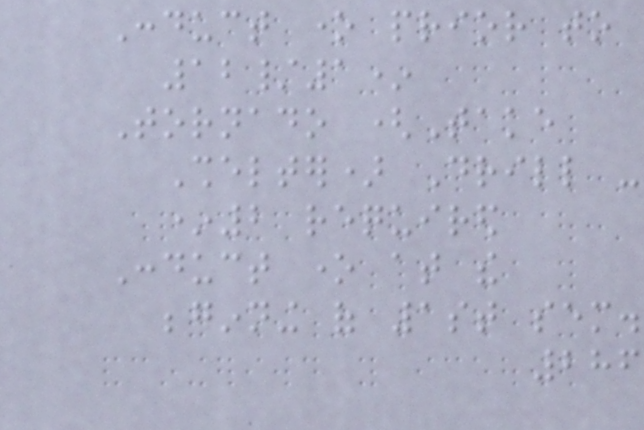Conduct one prior to
12/1*
Tornado (Take
Shelter) Drill -
*2 required
Conduct one at the
beginning of 1st sem.
286
